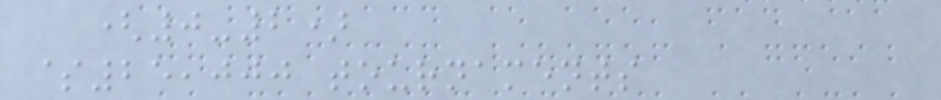(0-2)
$25,000 tournaments
